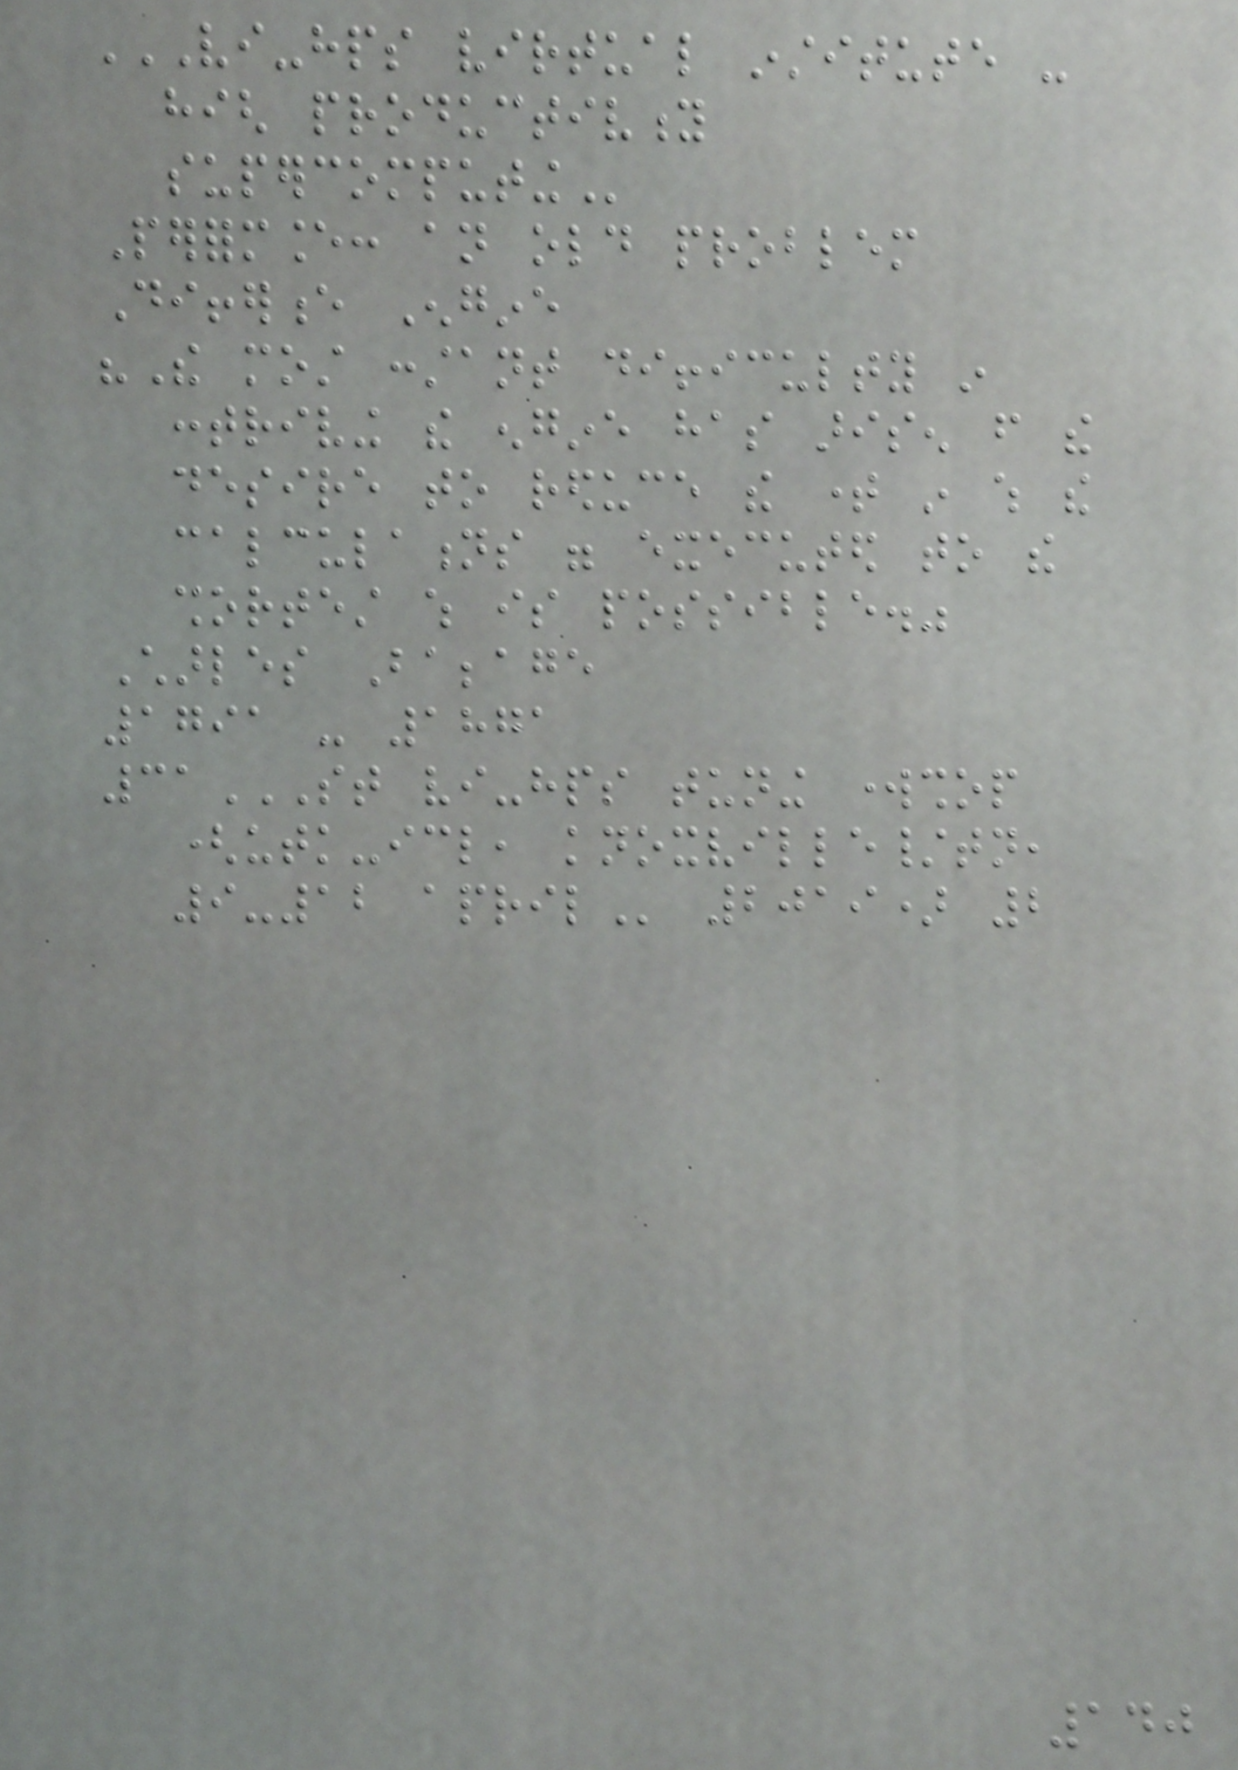VI-HPS VIRTUAL INSTITUTE -
HIGH PRODUCTIVITY
SUPERCOMPUTING
Performance: an old problem
Difference Engine
"The most constant difficulty in
contriving the engine has arisen from the
desire to reduce the time in which the
calculations were executed to the
shortest which is possible."
Charles Babbage
1791 - 1871
31ST VI-HPS TUNING WORKSHOP
(UTK-ICL, KNOXVILLE/TN,
9-12 APRIL 2019) 2
140
